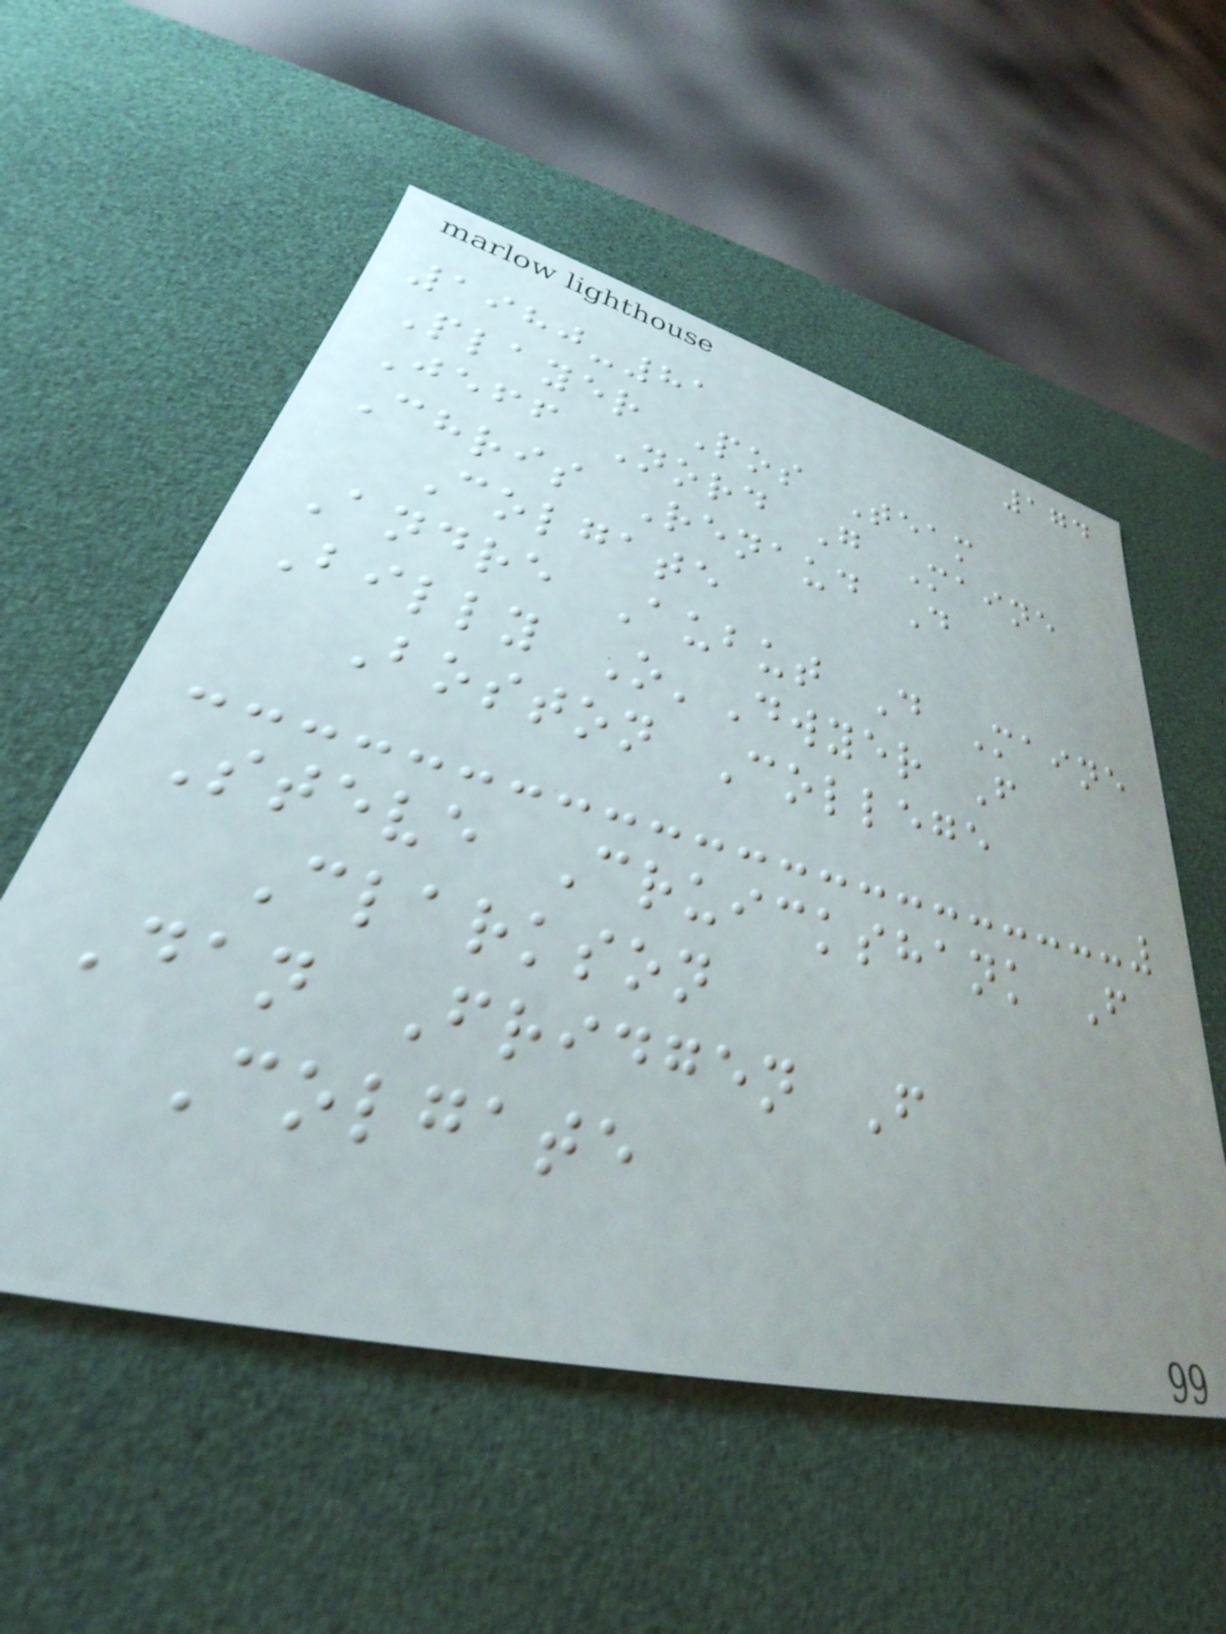174
1980-81
Player Pos Team
Jeff Nord G Maine
Chris Renaud D
Colgate
Andre Aubut D Maine
Billy O'Dwyer F
Boston College
Steve Cruickshank F
Clarkson
Dan Fridgen F
Colgate
